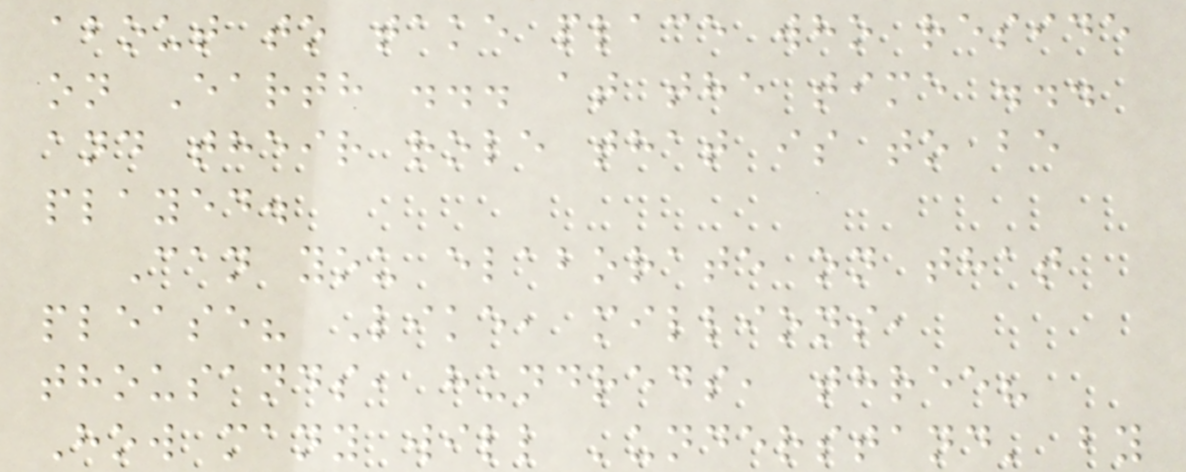about to take place who reside
on Earth ... at the time ...
and their role that is to be
played.
Can you elaborate on that
please? Like, millions,
thousands, hundreds, three?
How many will 'understand' by
